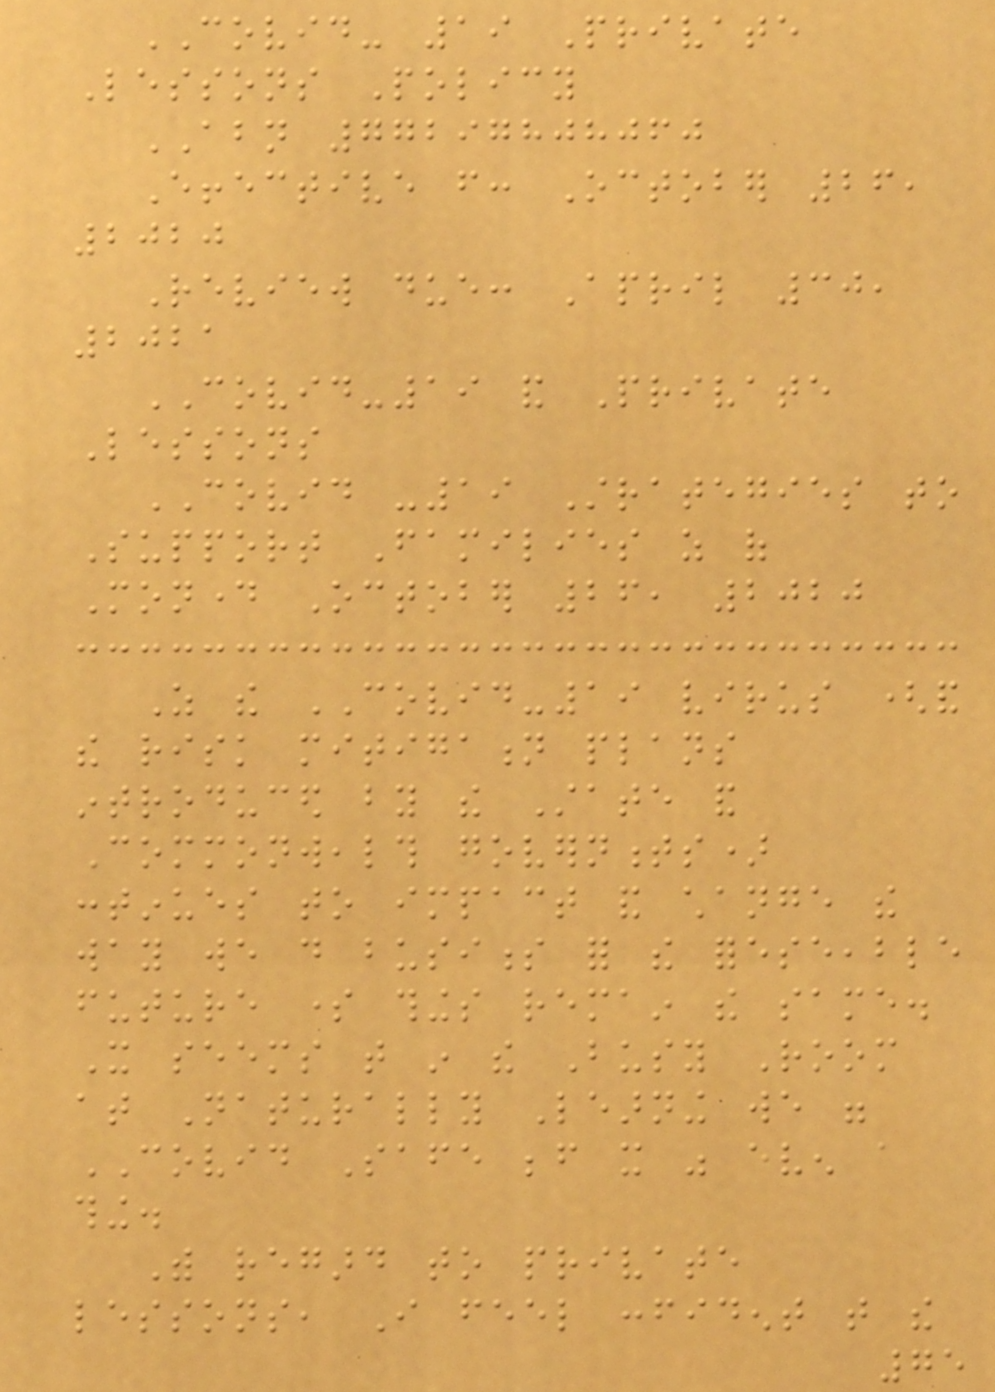COVID- 19 Private
Lessons Policy
ABN 77297808060
Effective from: October 26,
2020
Review due: April 30,
2021
COVID-19 and Private
Lessons
COVID -19 Strategies to
Support Families as of
Monday October 26, 2020
As the COVID-19 virus (and
the risk mitigation plans
introduced by the State and
Commonwealth governments)
continues to impact and change the
way we do business for the foreseeable
future some things remain the same.
It seems that in the Busy Room
at Naturally Learning we were
COVID Safe before it was even a
thing.
With regard to private
lessons, I feel confident that the
75
